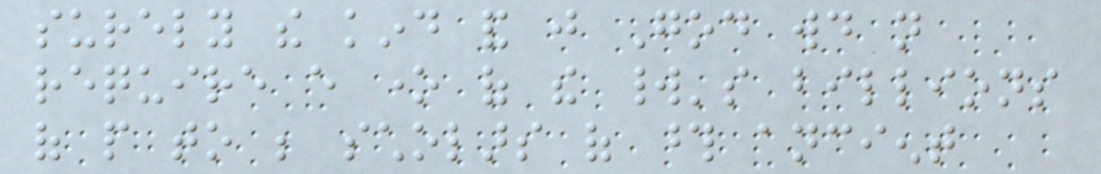surely the kind and just God would not
require every one of the world's billions
of people to be scholars of those ancient
